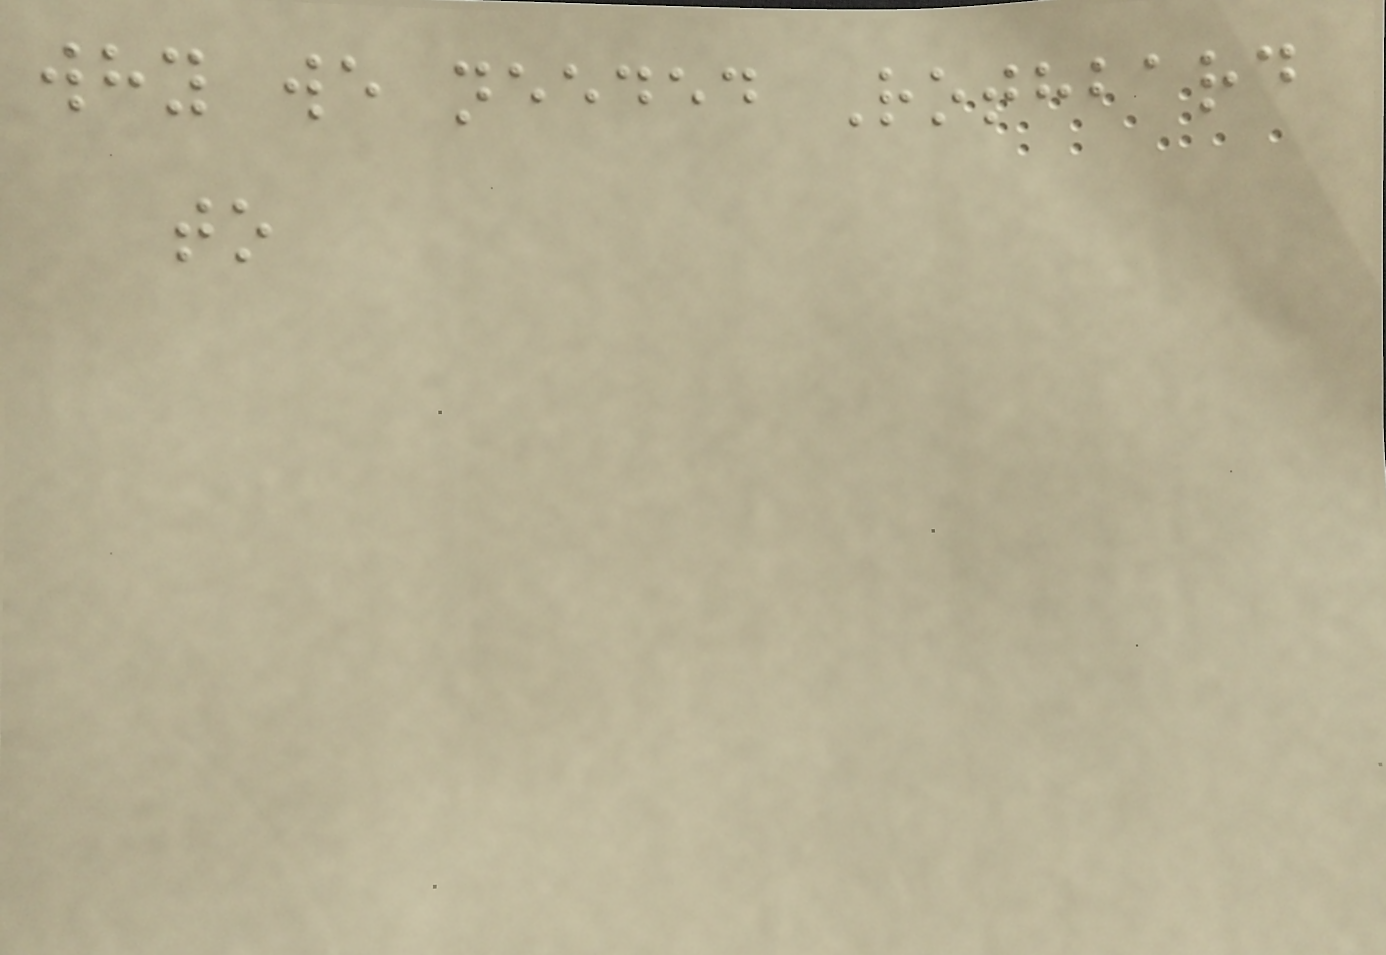why we needed Rothbard
to
